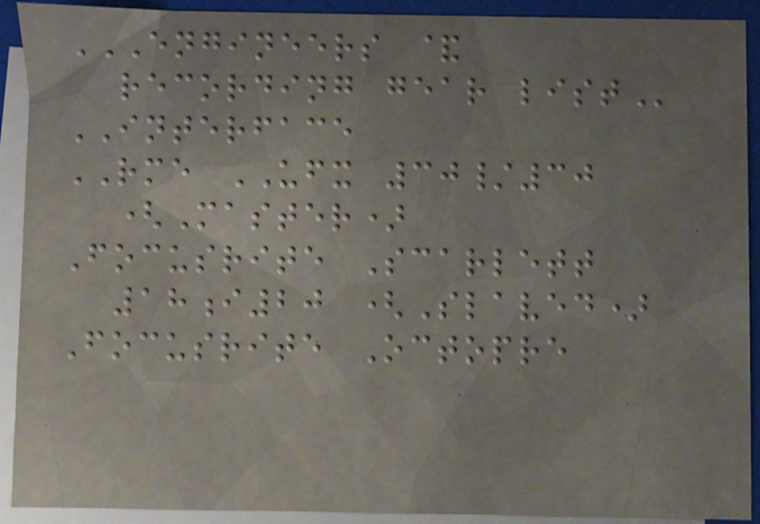ENGINEERS &
RECORDING GEAR LIST
INTERFACE
RME UFX 30/30
(Master)
Focusrite Scarlett
18i20 (Slaved)
Focusrite Octopre
